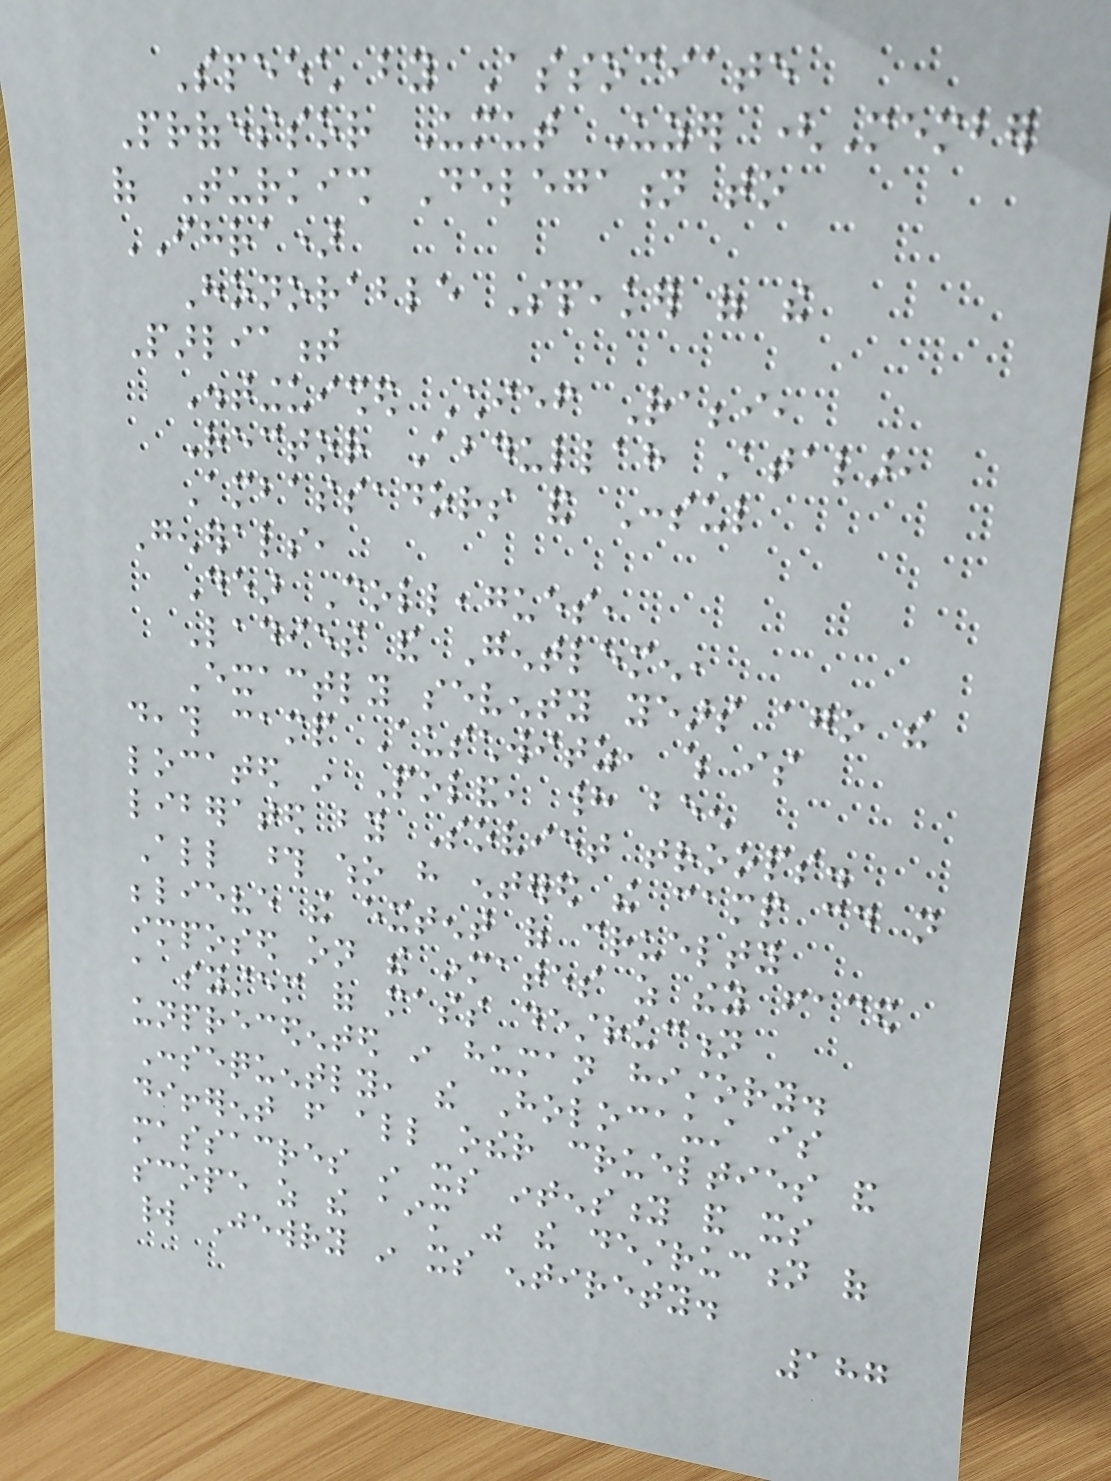Speech by Associate
Professor Umut Uzer (Member
of Turkish Delegation to
IHRA)
Honorable Speaker of the
Parliament
Distinguished Chief Rabbi,
Rector Abdullah Atalar,
Ambassadors and Consul
Generals,
Dear Colleagues,
Ladies and Gentlemen,
Exactly seventy years ago the
death camp Auschwitz, which is
located in Poland, had been
liberated by Soviet troops.
All those who have entered the camp could not
believe the extent of cruelty
imposed on the inmates as they faced
a system of mass destruction
unprecedented in human history.
Consequently, the Holocaust is
different from all other cruelties and
massacres in its intensity and its
scope as the aim was the destruction of
world Jewry in its entirety.
187
